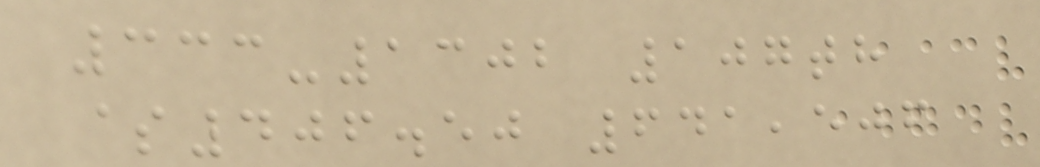333-1302 107th
$406.50 641,506
